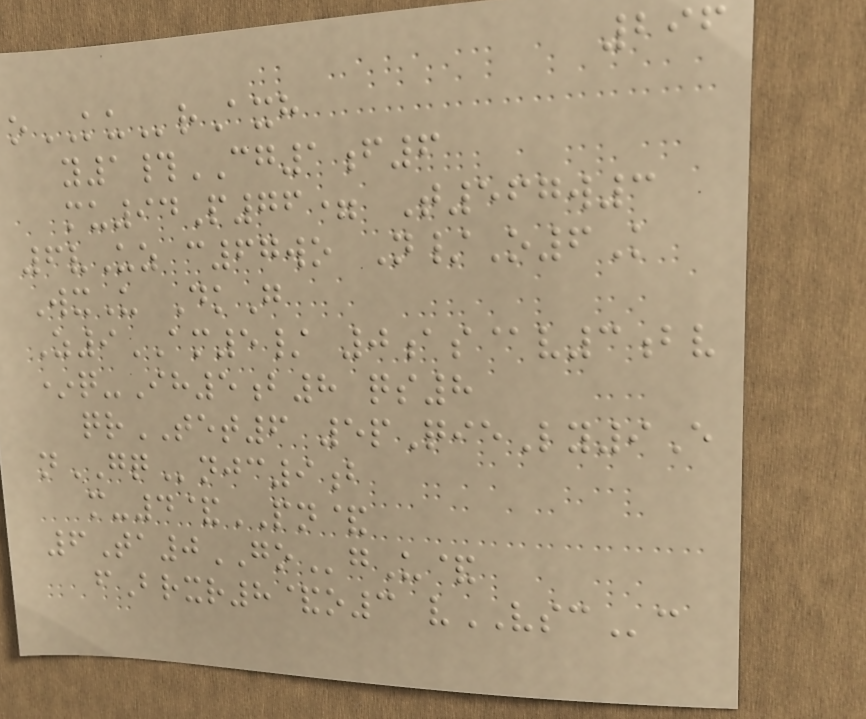296
oKUrAxh
y1#CG1f6
mu94P76= T567w3
6vUz c67wo N/O6K
WxU DkG
Z9AM5/ 0as@v3bv
*q-Ih5b8 qs8
qrTET6 5pQieLy9E
nGQnjc9b
m-4&PN&
6Ta0GOgU&
fBrxr8&o3 vVSCc
